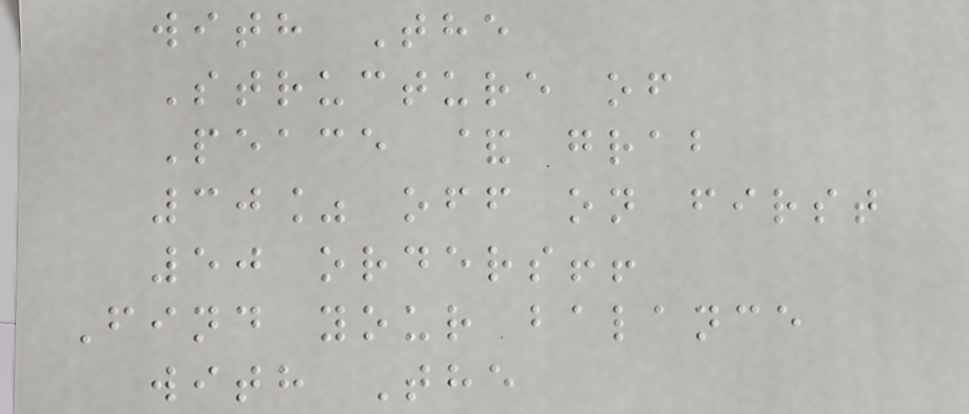with The
Structure of
Peace & grab
30% off on first
50 orders!!
Find your balance
with The
